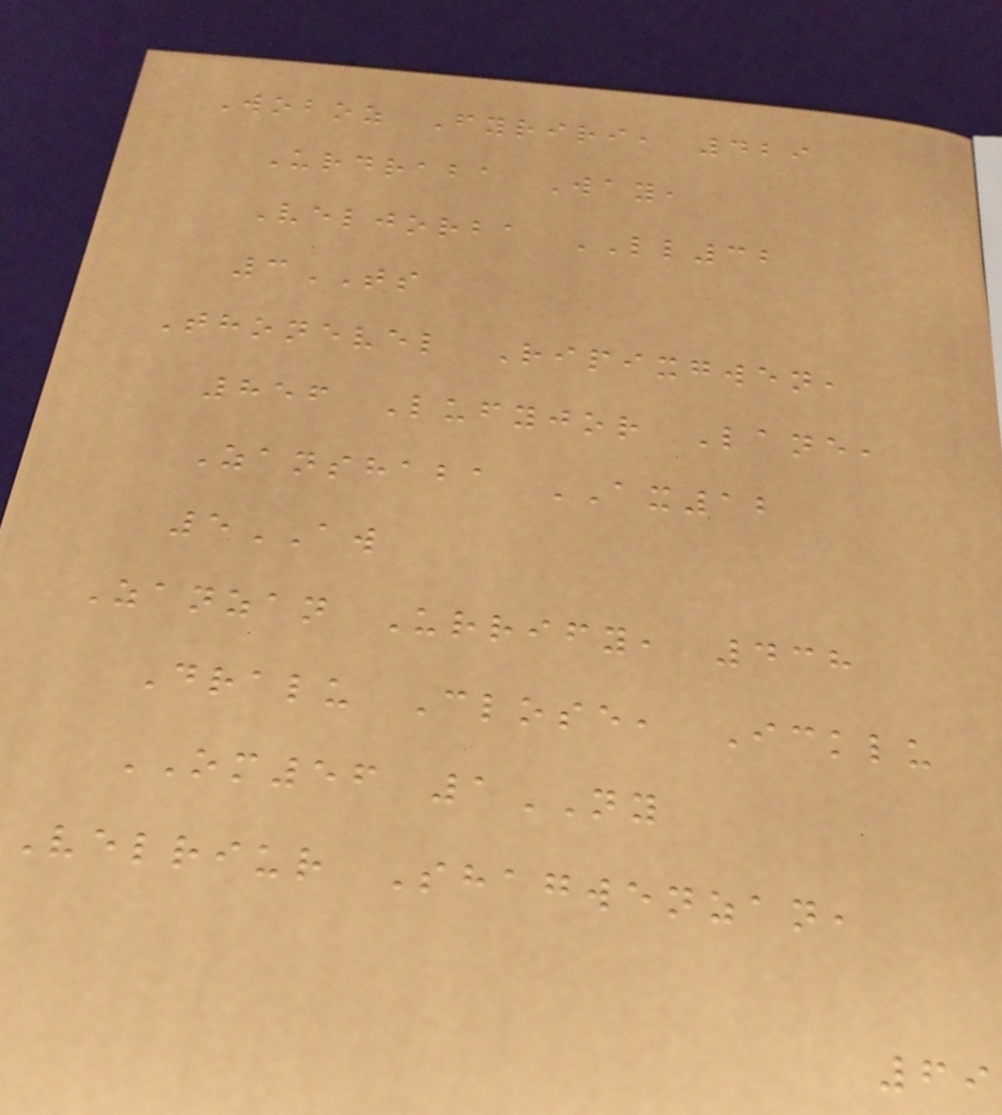Woboz Fyriri, 429
Urdraba Way,
Veljorba LL32
3TS
Thonevel Ripixgwen,
856 Lufyjor Lane,
Zanshaba AX12
5AW
Zanzan Urrify, 438
Dralu Close, Icklu
OM56 1NY
Velriur Shagwenzan,
69
